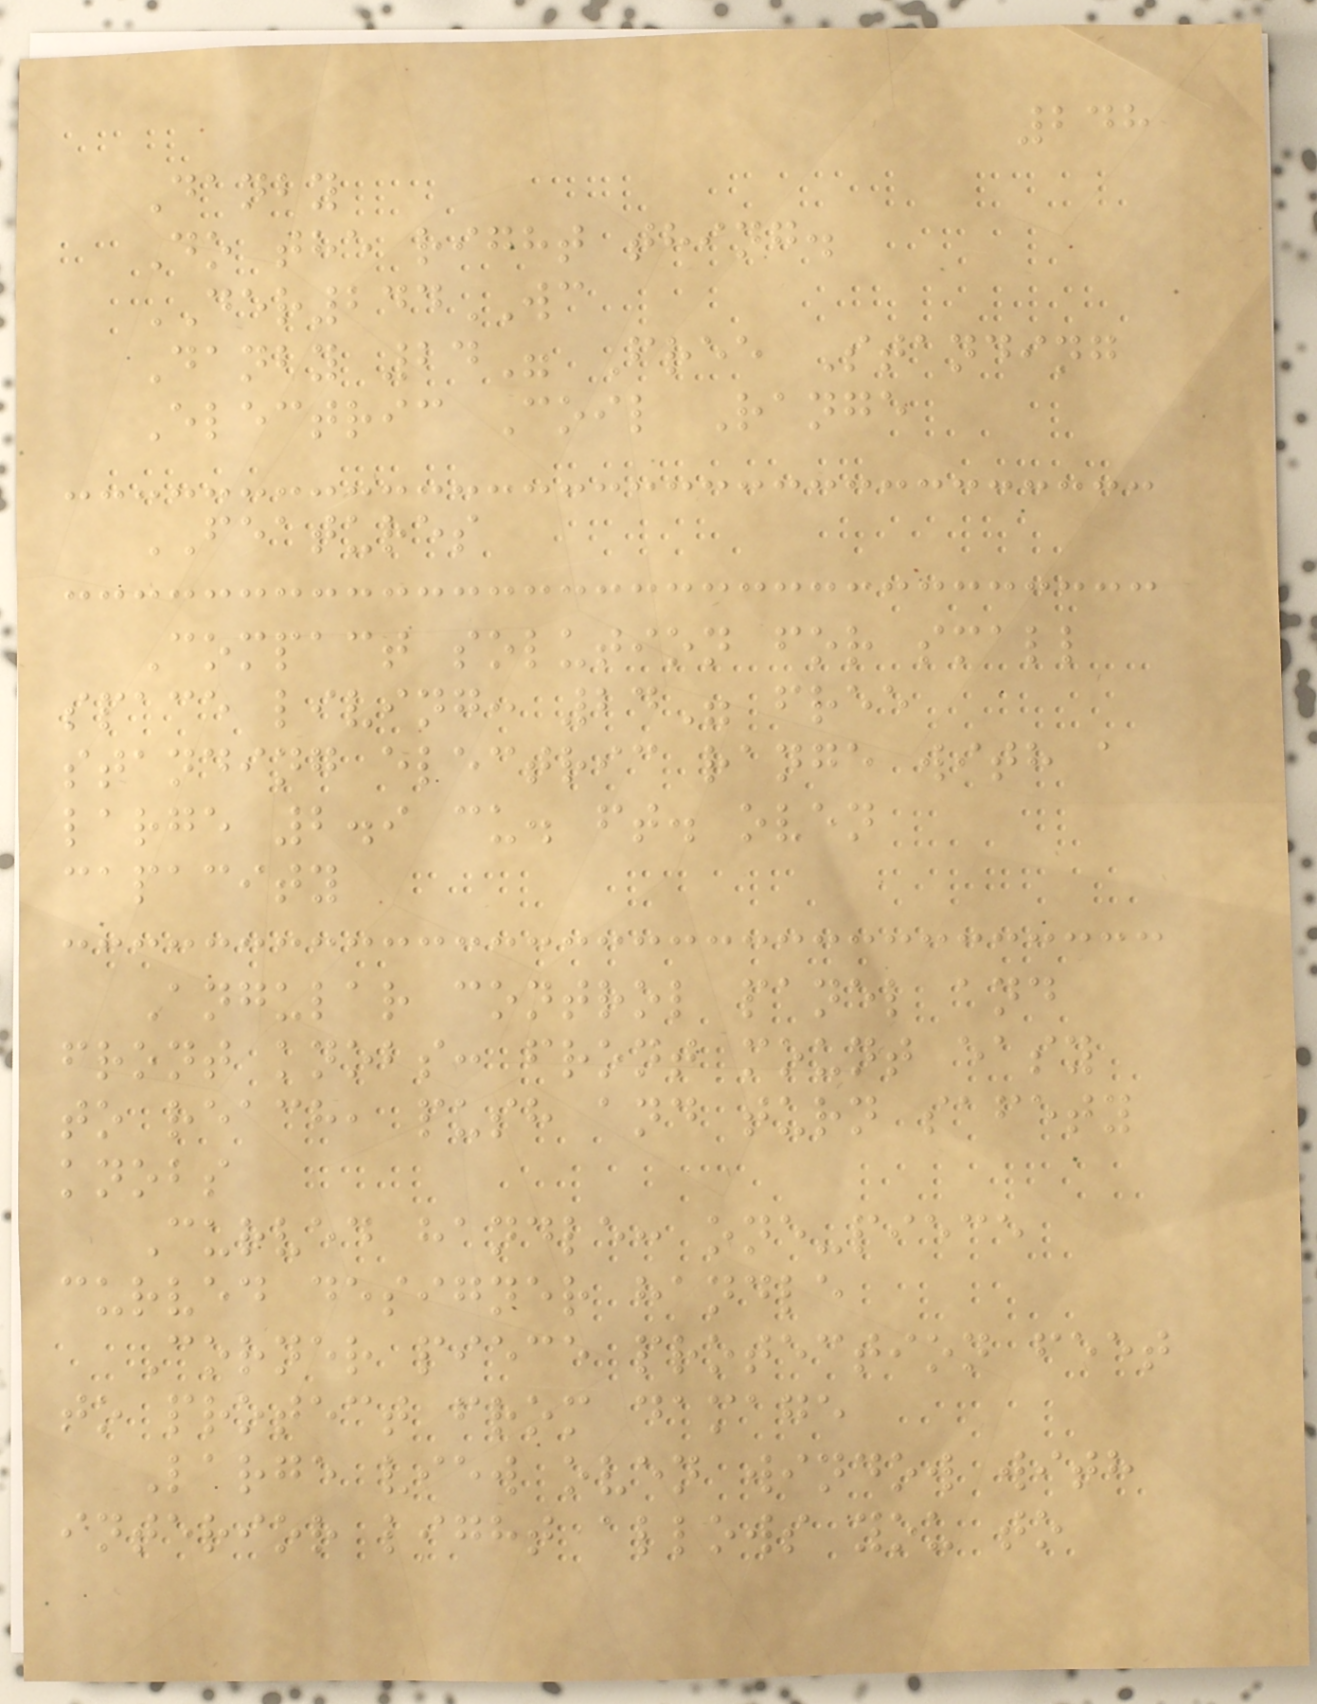248
Danby
Do the right thing.
DER244WC
Danby 24" Free Standing
Electric Coil Range
FEATURES
Compact solution for small
space living: 24" free
standing electric range with a
large 2.9 cu. ft. oven
capacity
Angular control panel and
front knobs: front mount easy
to reach, push and turn safety
knobs
Curved handle: one-piece
curved designer handle
Corner piece protection feet
to protect from damage
Large view oven window with
interior light allows you to
